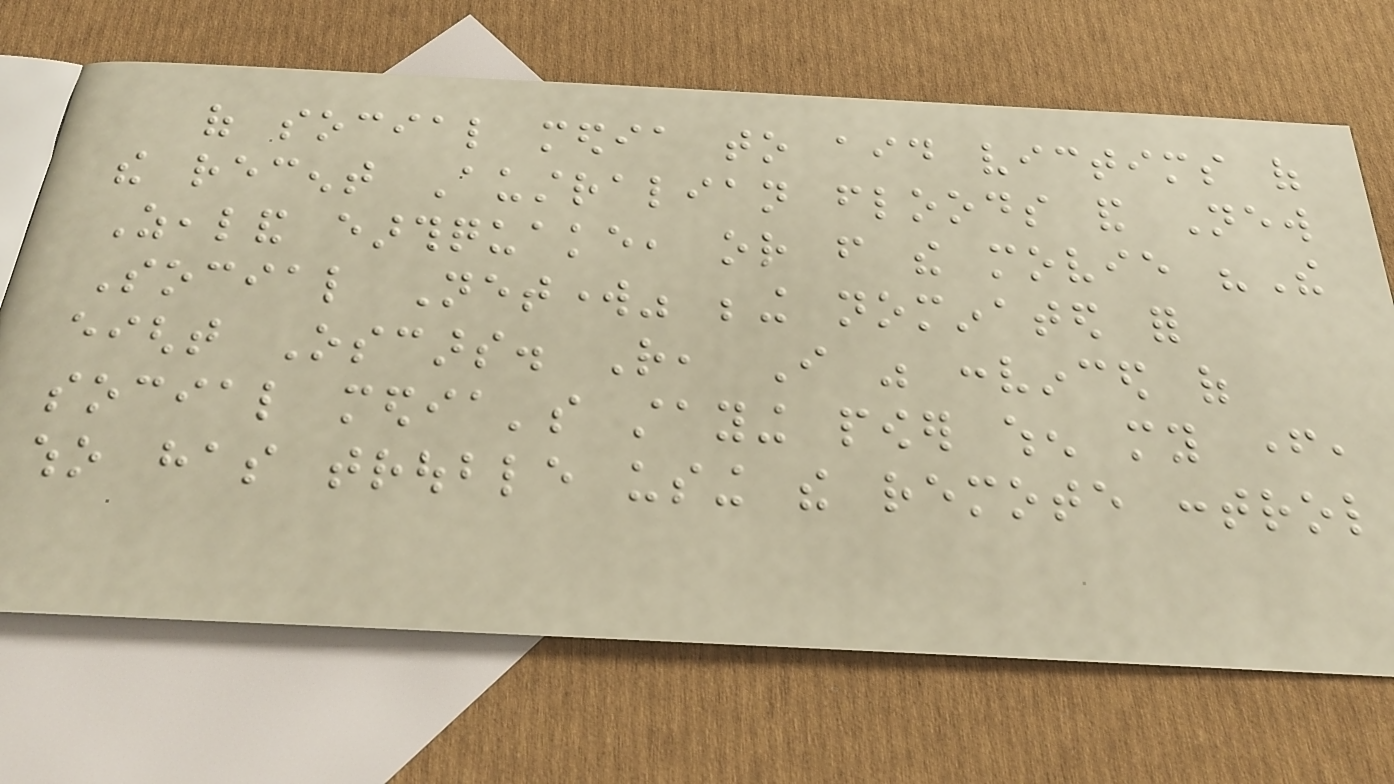of social media to aid victims of
the recent Australian floods and New
Zealand earthquake, or from the movie "The
Social Network" being nominated for
eight Oscars. Rather, I was convinced of
social media's staying power when my father,
who has trouble using the remote control
